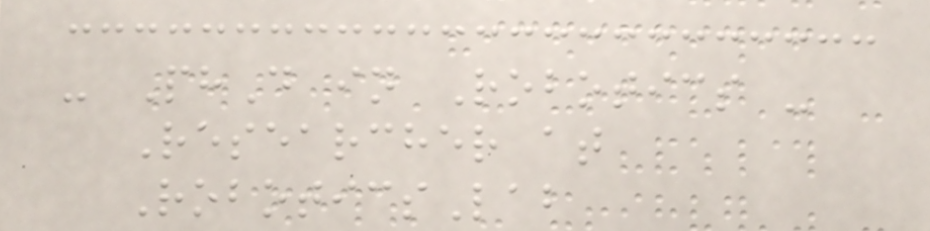- PhD in Robotics -
Researcher at
RoboticsLab
